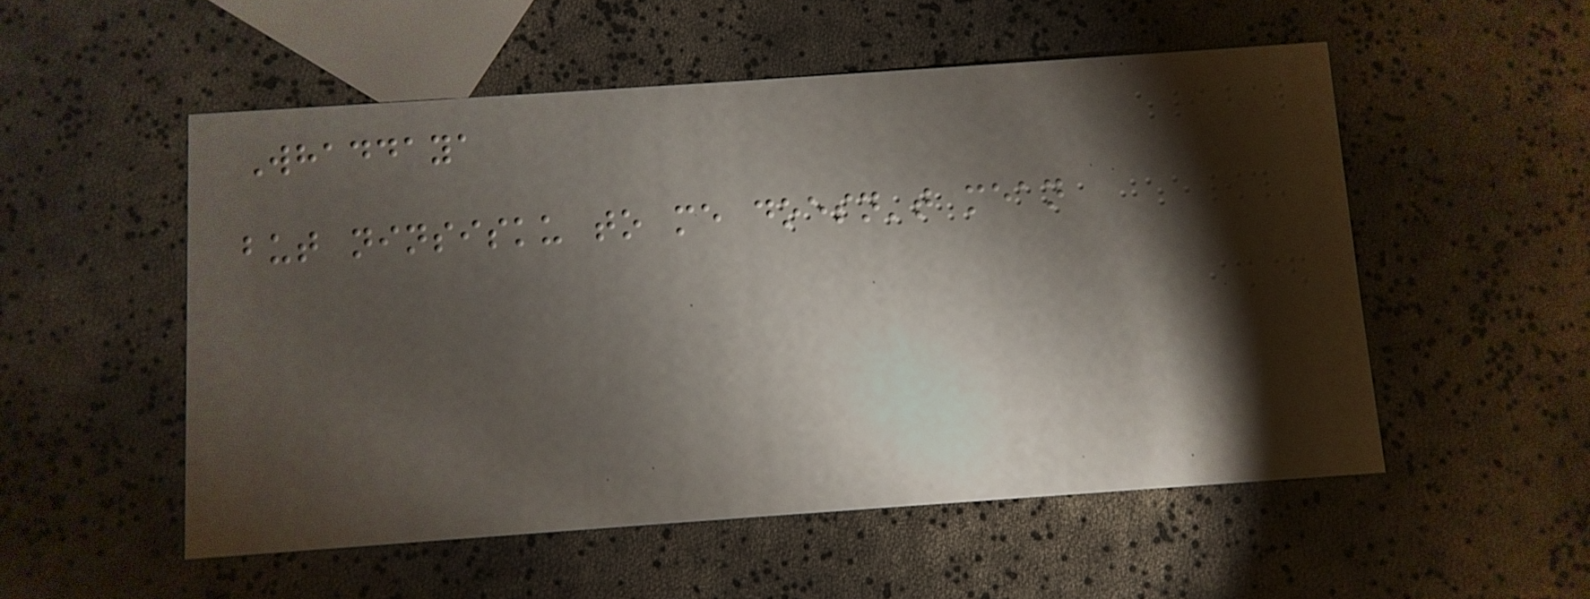Whaddaya
but ninsisku to me doesn't mean
